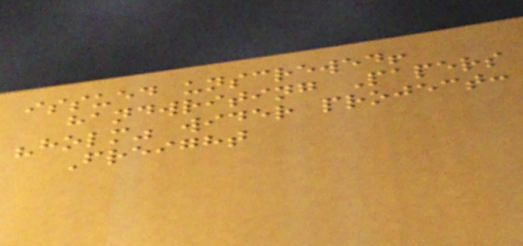issued unscrewed!
handwriting Papers
"holm" wider project:
Freight
